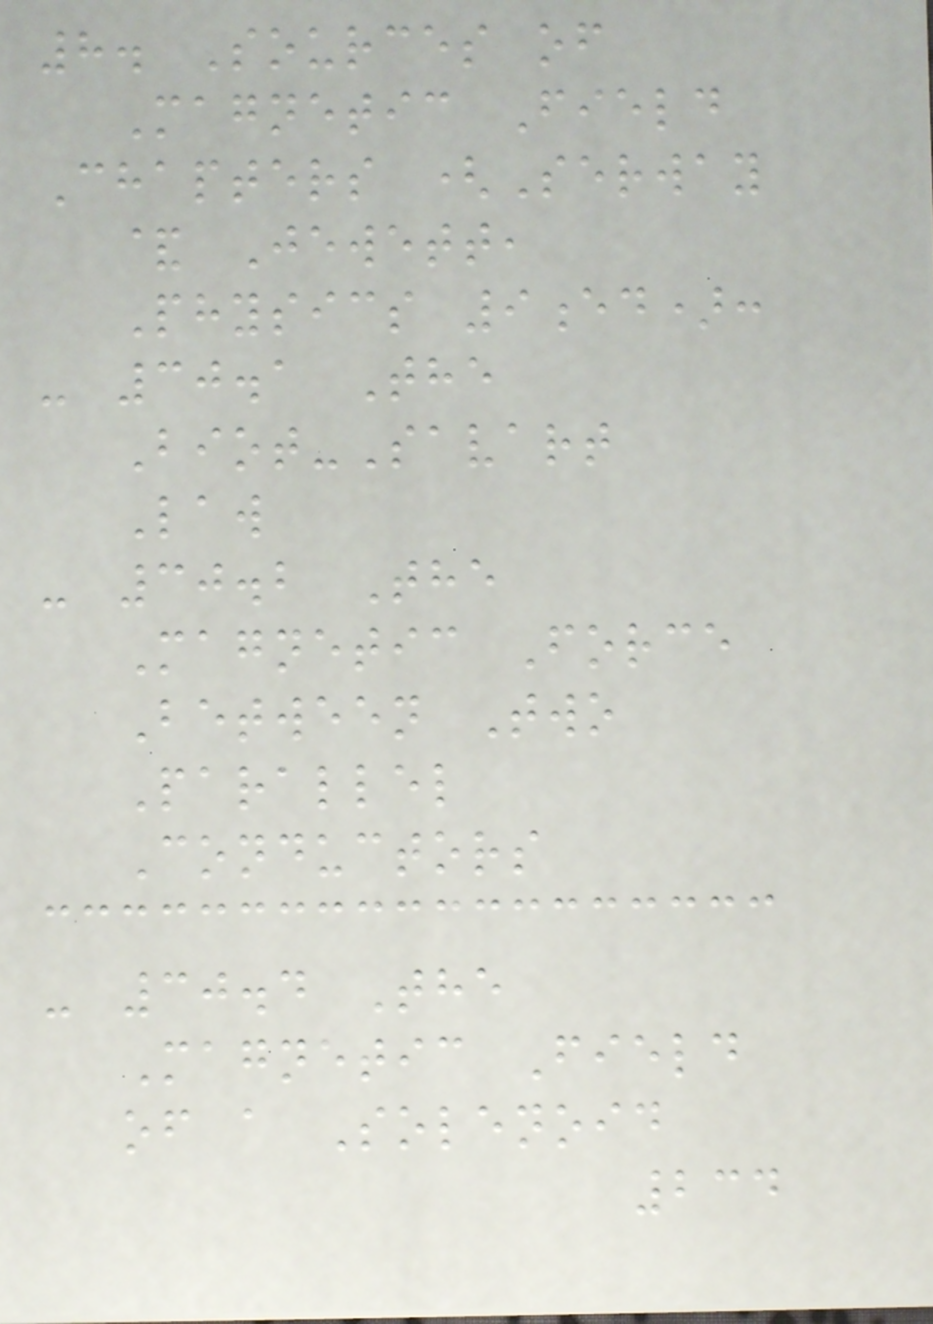8. Sources of
Magnetic Field
Chapters (Serway
& Jewett,
Physics 9ed):
- 30.1 The
Biot-Savart
Law
- 30.2 The
Magnetic Force
Between Two
Parallel
Conductors
- 30.4 The
Magnetic Field
of a Solenoid
234
